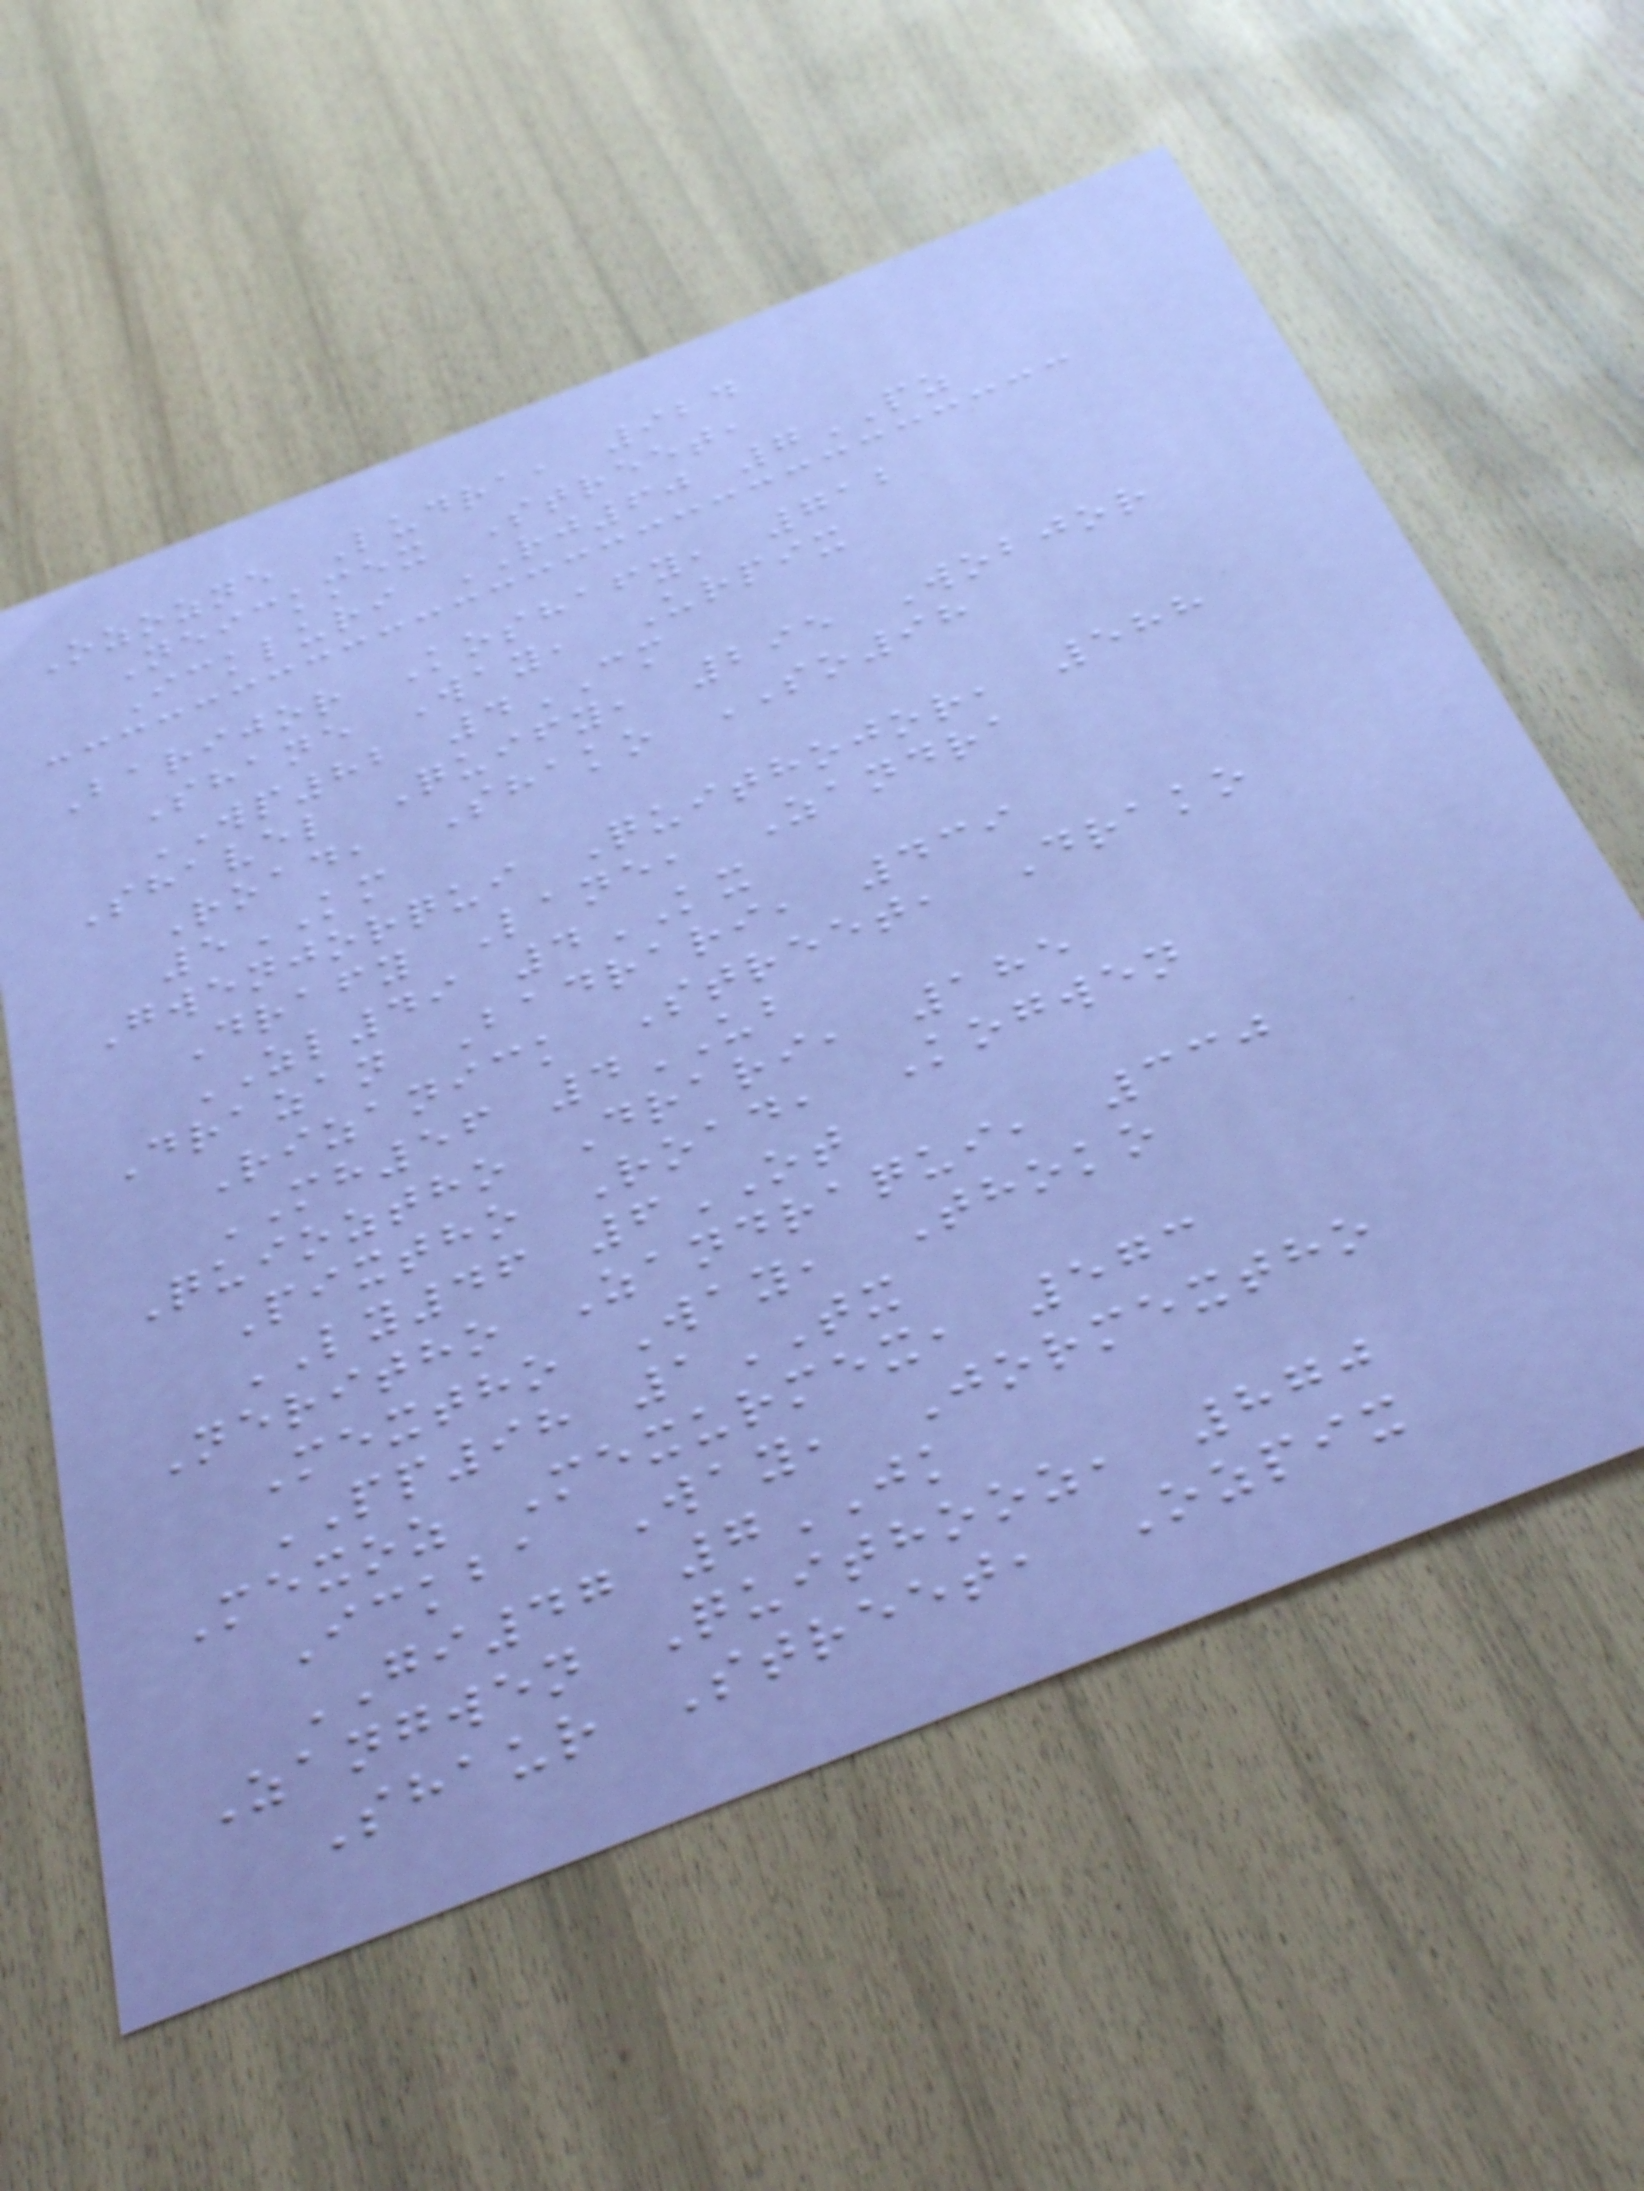Ozozne Ludra, 924
Neickmex Street,
Ickluri RJ60 7PZ
Barijor Koshafy, 712
Shane Way, Urpix
WP82 4CM
Shavel Quify, 295 Wobjor
Road, Shako SO98
5KM
Gwenjorqui Quithojor, 588
Drafy Lane, Zandra
ZL49 4KX
Drazan Badrari, 439
Rizanick Street, Drako
MH56 4UB
Quioztho Drari, 185
Pixtho Road, Kogwen
LY46 6OT
Neritho Zandraqui, 330
Mextho Way, Thoko
PP98 1TX
Mexoz Mexurmex, 573
Ickba Way, Jormextho
GI47 7JK
Zangwen Quithooz, 870
Shaur Street, Ozpix
